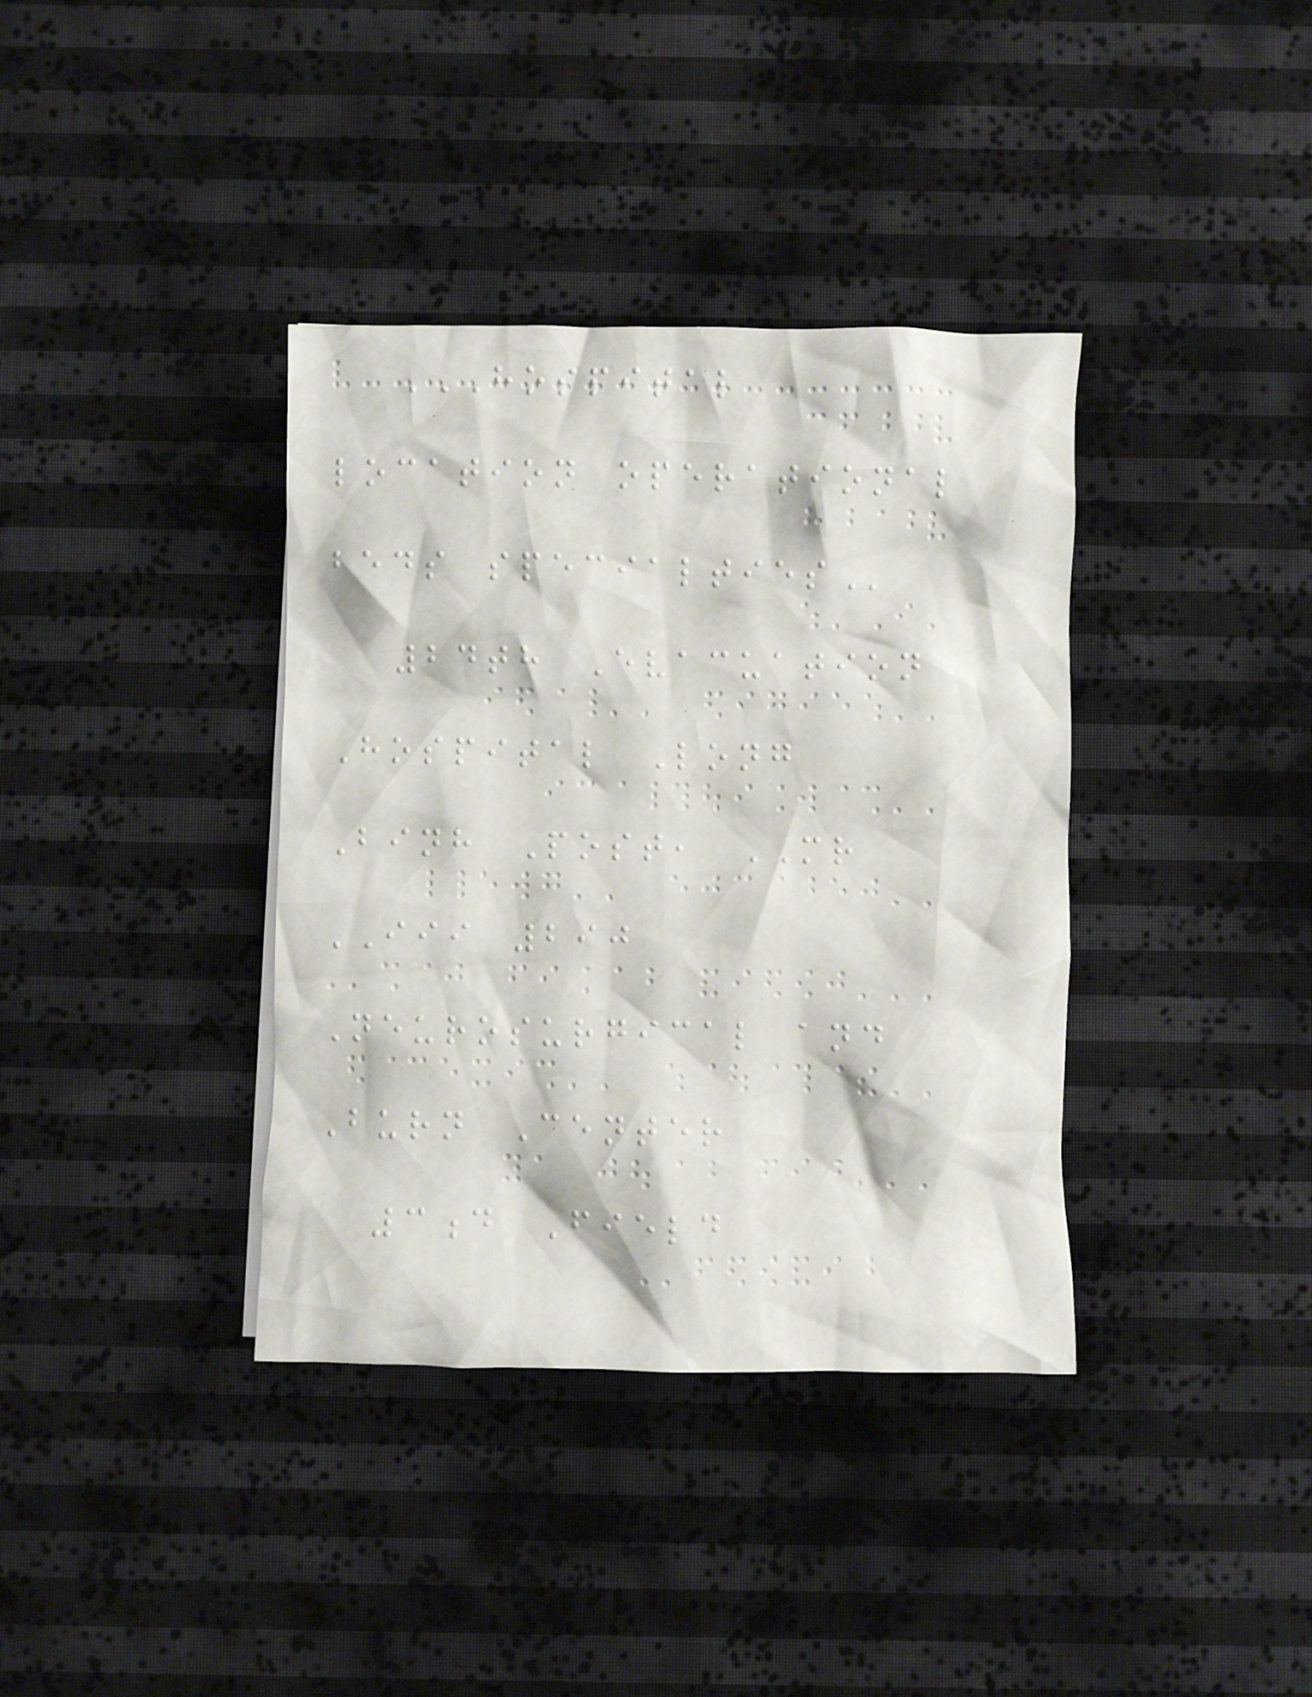HOSPITAL
LOCATION OPERATIONAL
BEDS SPECIALTIES
24th Evacuation
Hospital Long
Binh Post, MR
III 290
Neurosurgical and
Burn Center
3d Field
